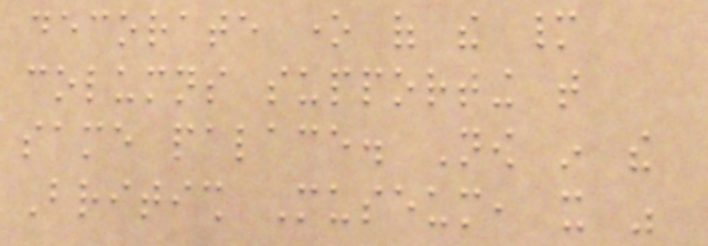decorate one of the many
columns supporting that
same palace. Now in the
British Museum, it was
